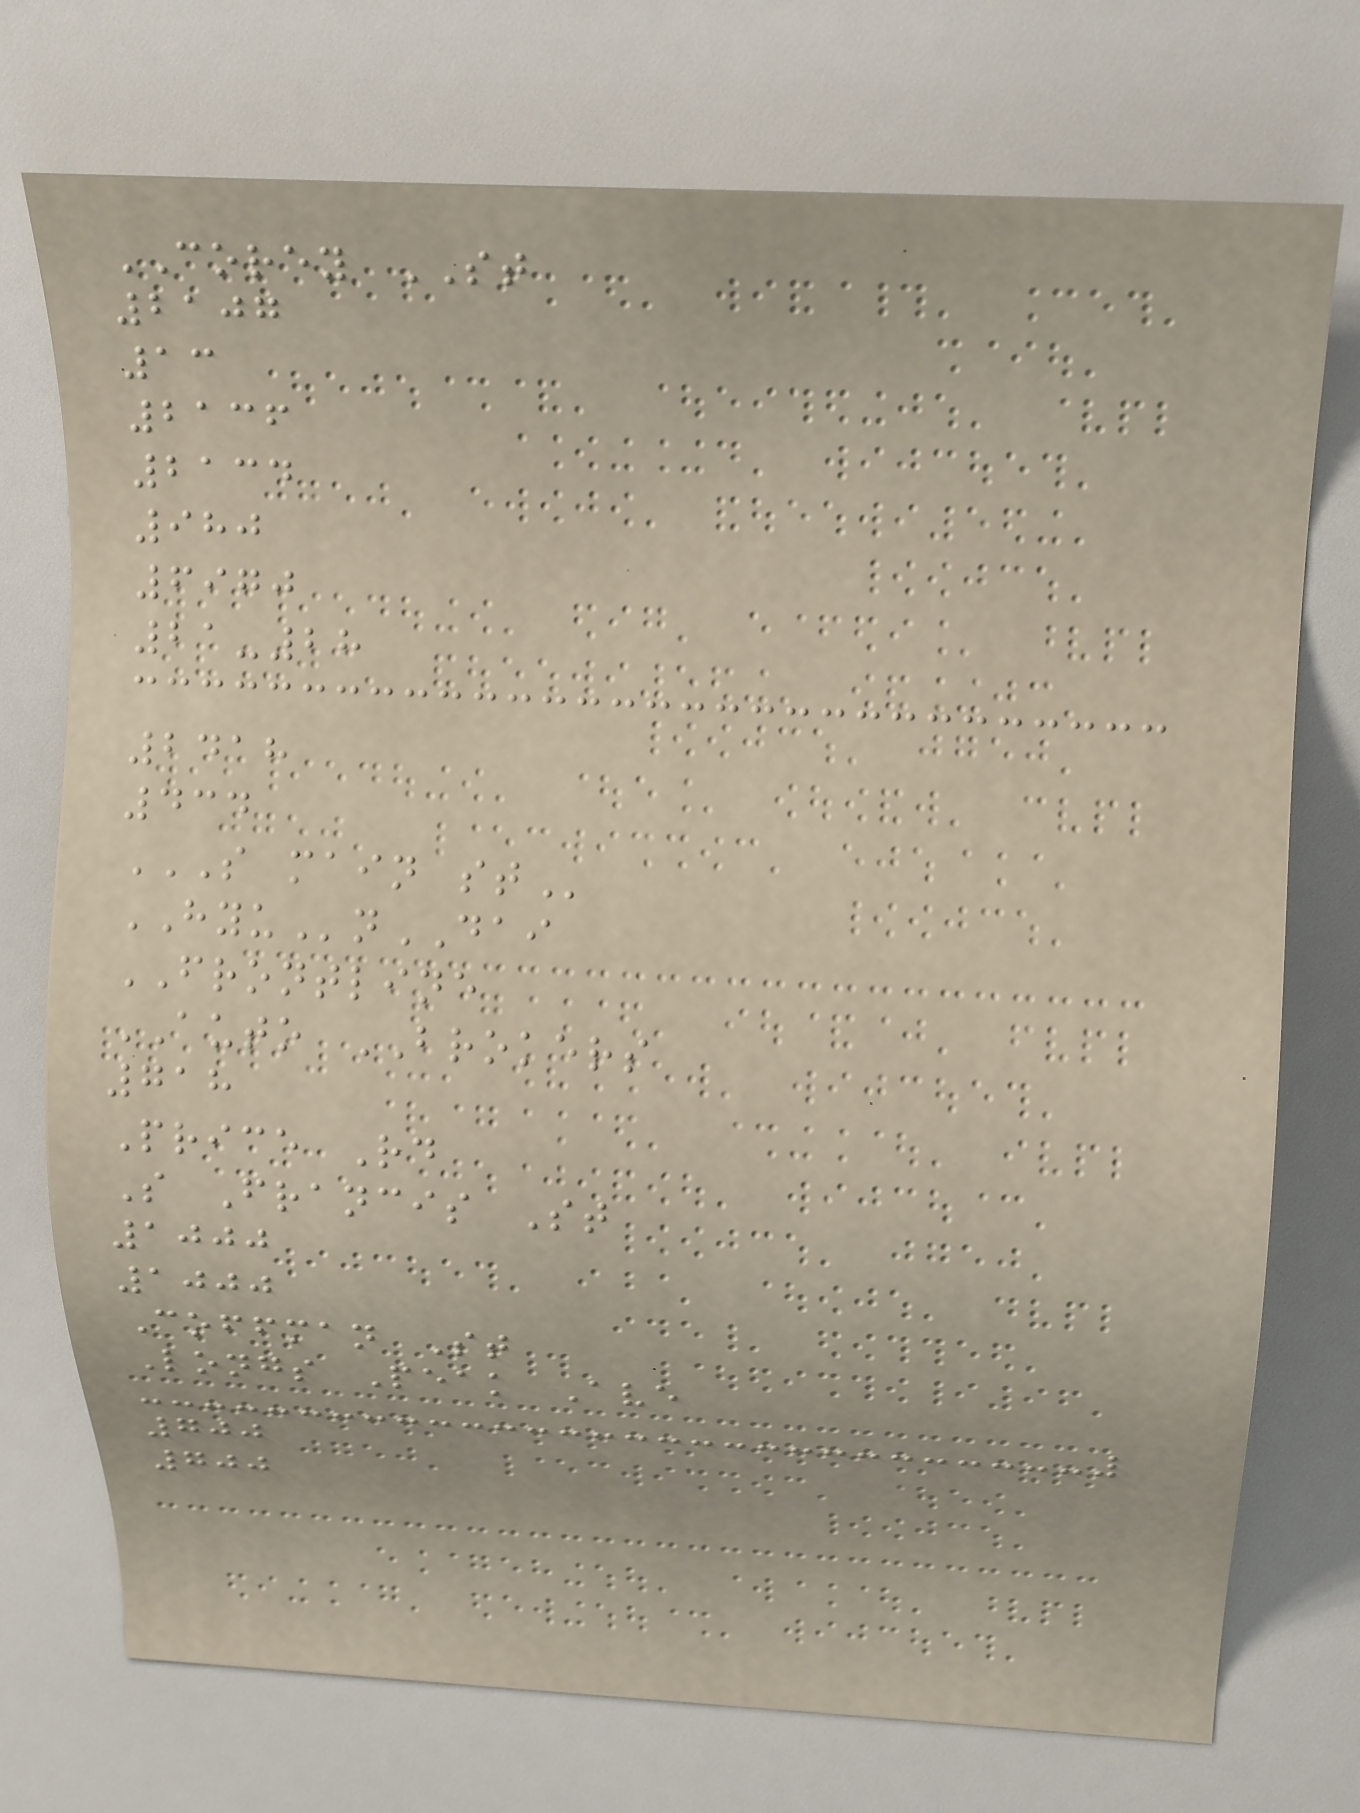COREY ST
2107
13
2136
2134
980
6970
21-28
2418
434
S MAIN ST
HYUnDAI
FRONTLINE
AUTO BROKERS
718
Price Rd
S Francis St
1000
1000
Coffman St
Longs Peak Ave
700
700
